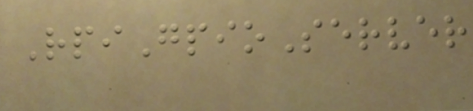RpiGpioServer
